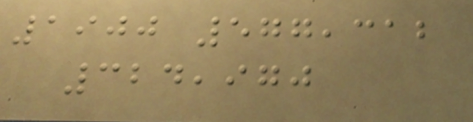1900 577,312
324,970
